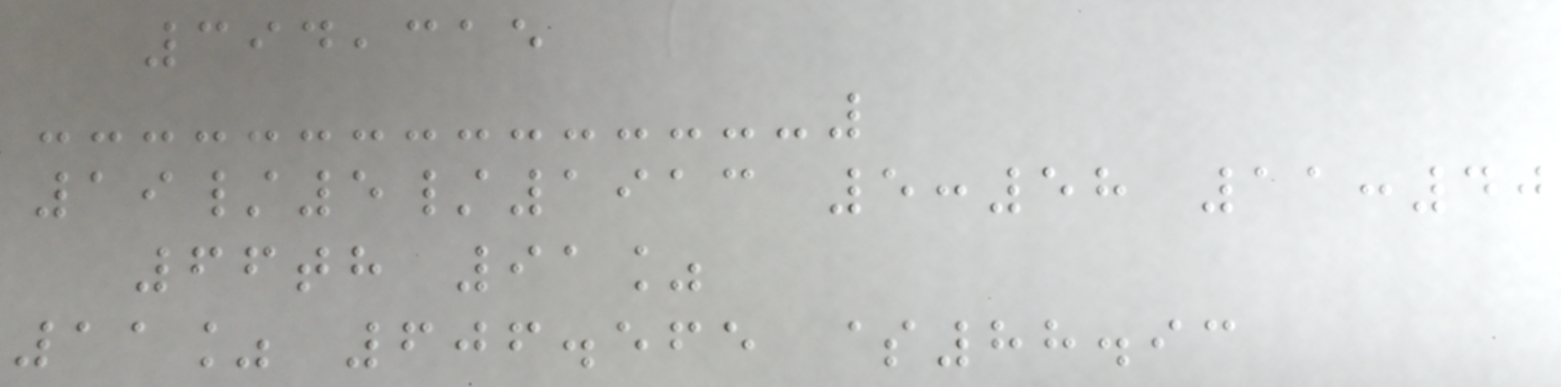394,315
19/5/1913 5:58 11:40
66th 91%
11% 606.565 $88.93
